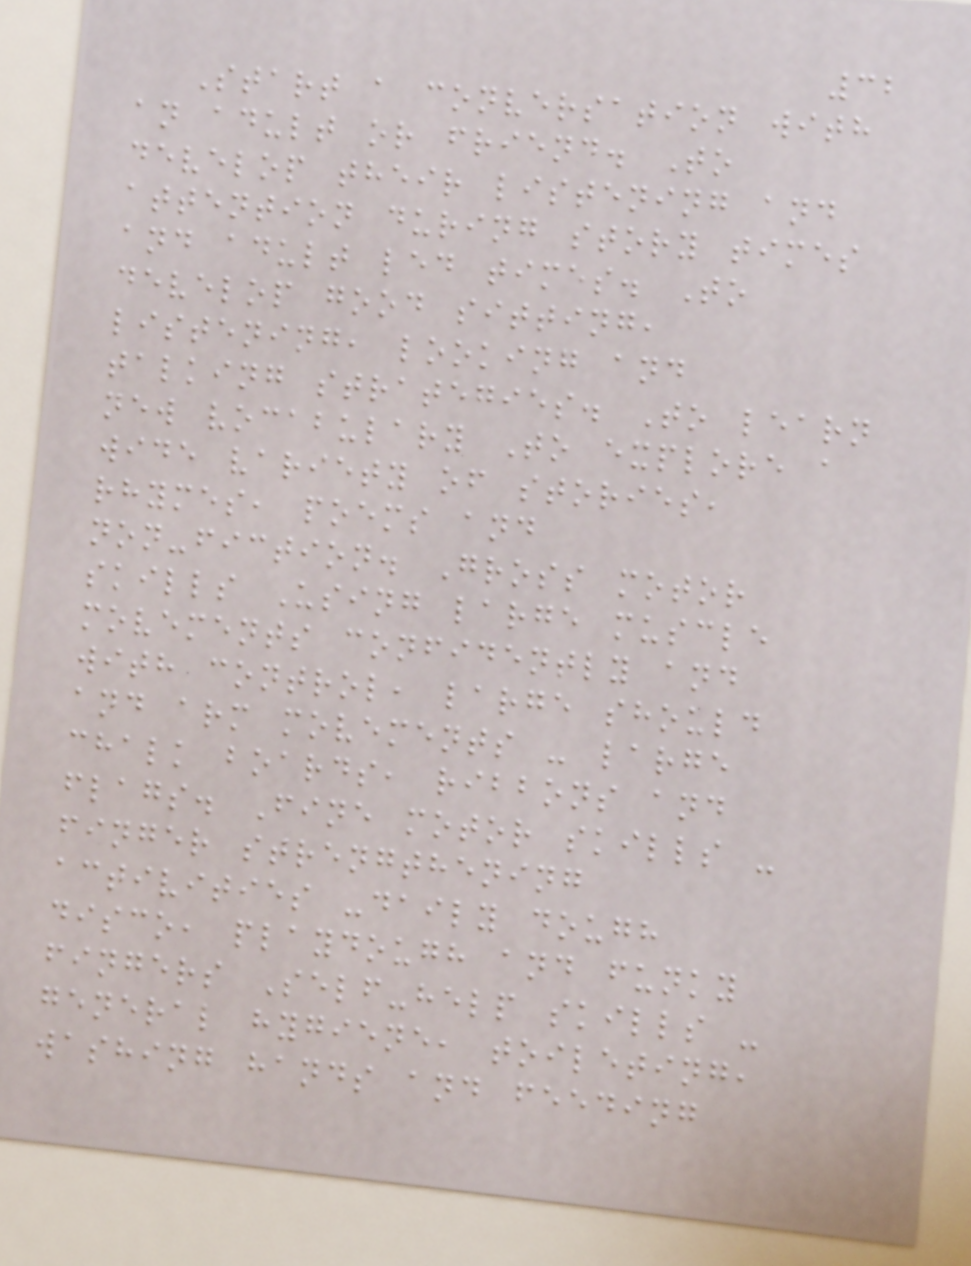32
Start a conversation with
an adult or friend. To
develop their listening and
attention during story times
and adult led times. To
develop good sitting,
listening, looking and
talking strategies. To learn
new vocabulary To explore a
wide variety of stories,
rhymes, poems and
non-fiction. Gross motor
skills Using large muscle
movements confidently and
with control, large should
and arm movements - large
chalk boards, ribbons and
flags. Fine motor skills -
finger strengthening
activities -daily dough
disco, playdough and funky
fingers Self-help skills -
general hygiene, toileting,
washing hands and feeding
